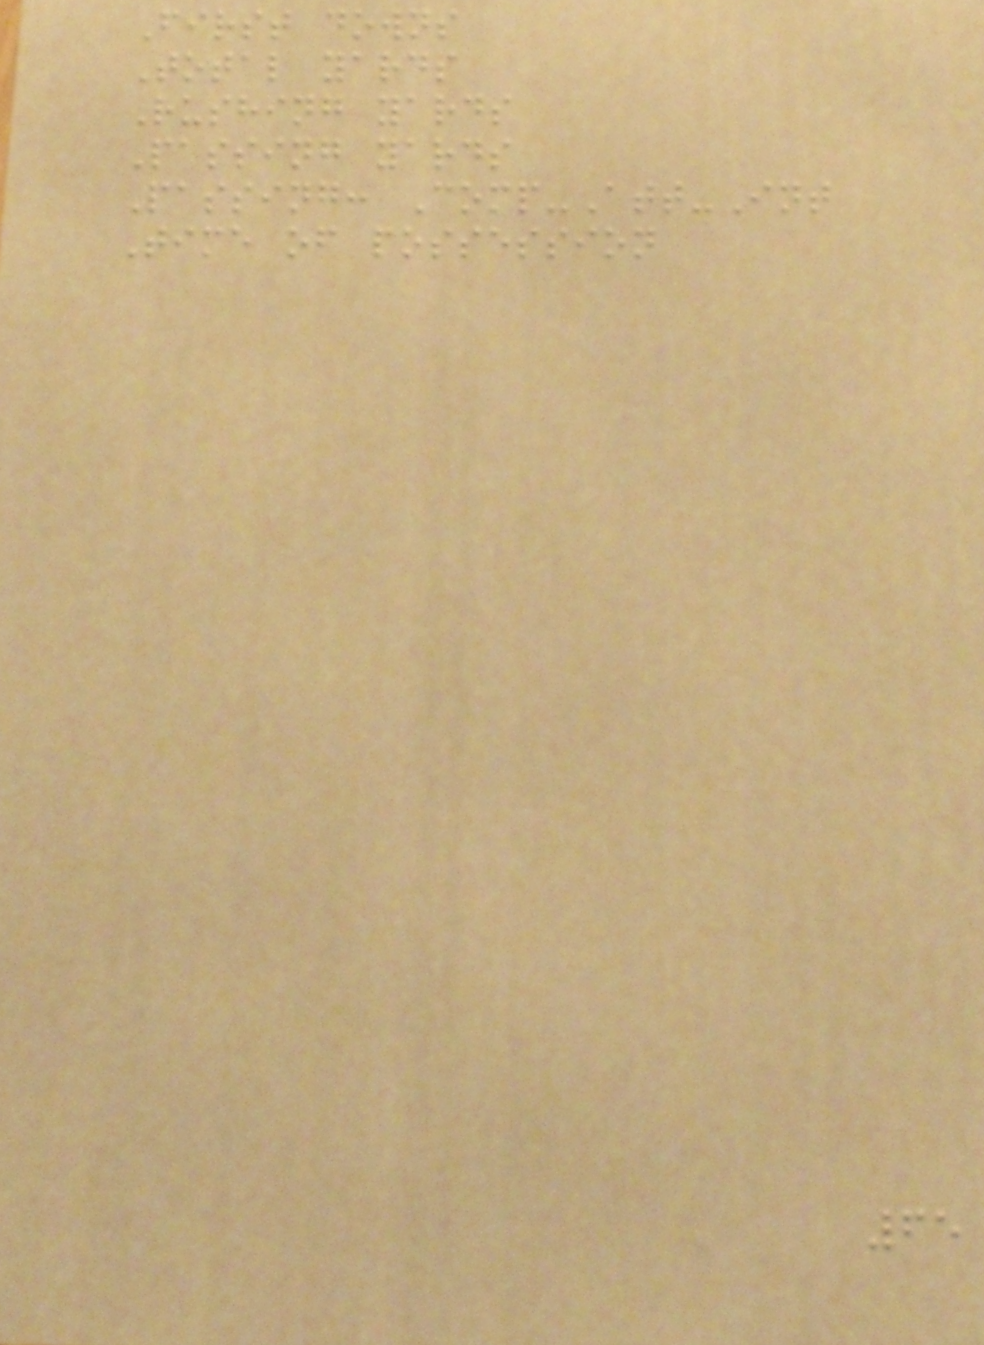First downs
Total yards
Rushing yards
Passing yards
Passing: Comp-Att-Int
Time of possession
65
